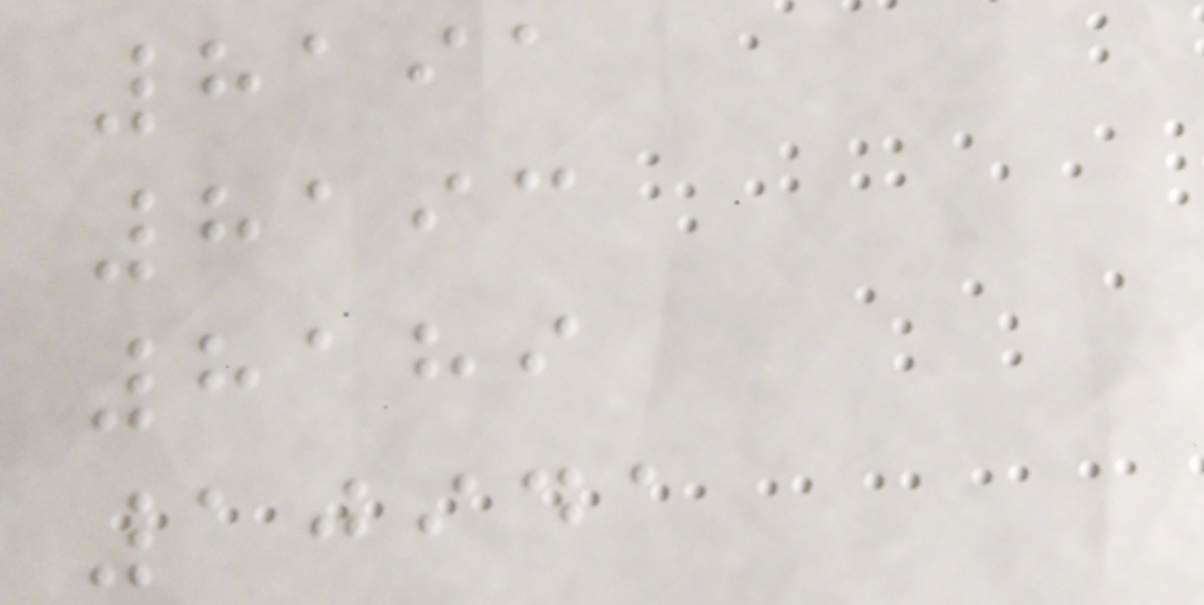8191
8193
8189
10941
